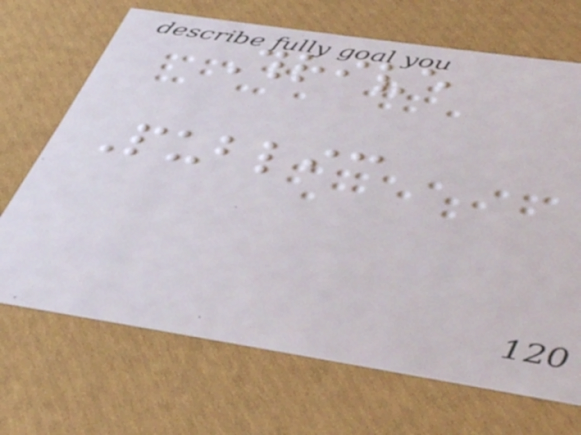Thrive
Public
